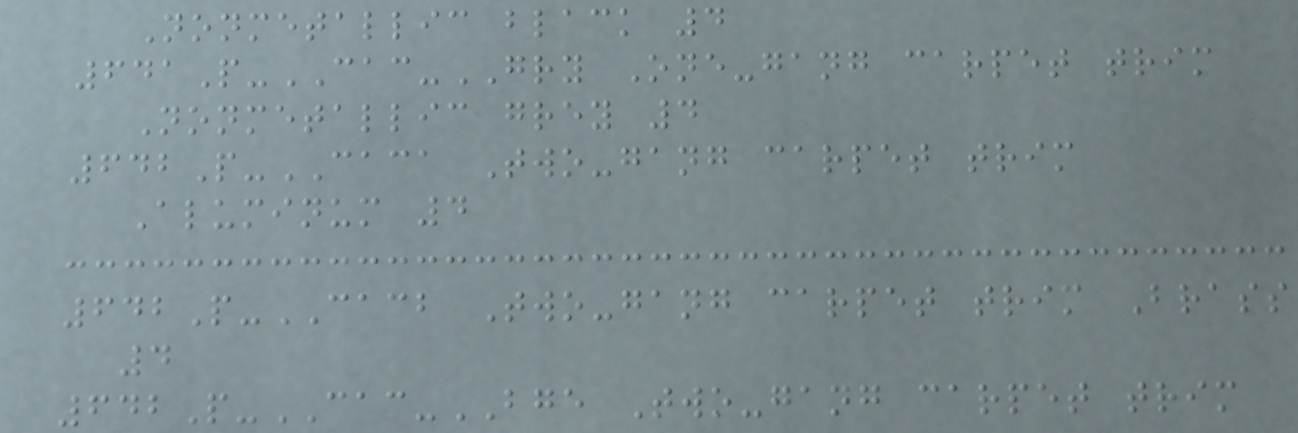Nonmetallic black 4
641P-CAC-GRY One-gang carpet trim
Nonmetallic grey 4
642P-CACA Two-gang carpet trim
Aluminum 4
642P-CACB Two-gang carpet trim Brass
4
642P-CAC-BGE Two-gang carpet trim
